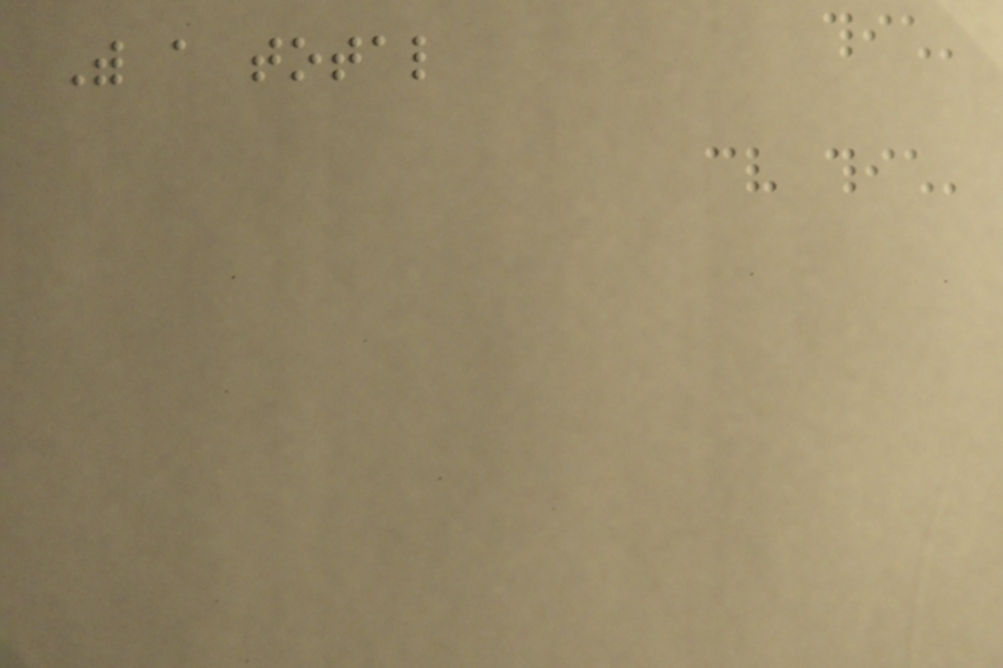With a total
